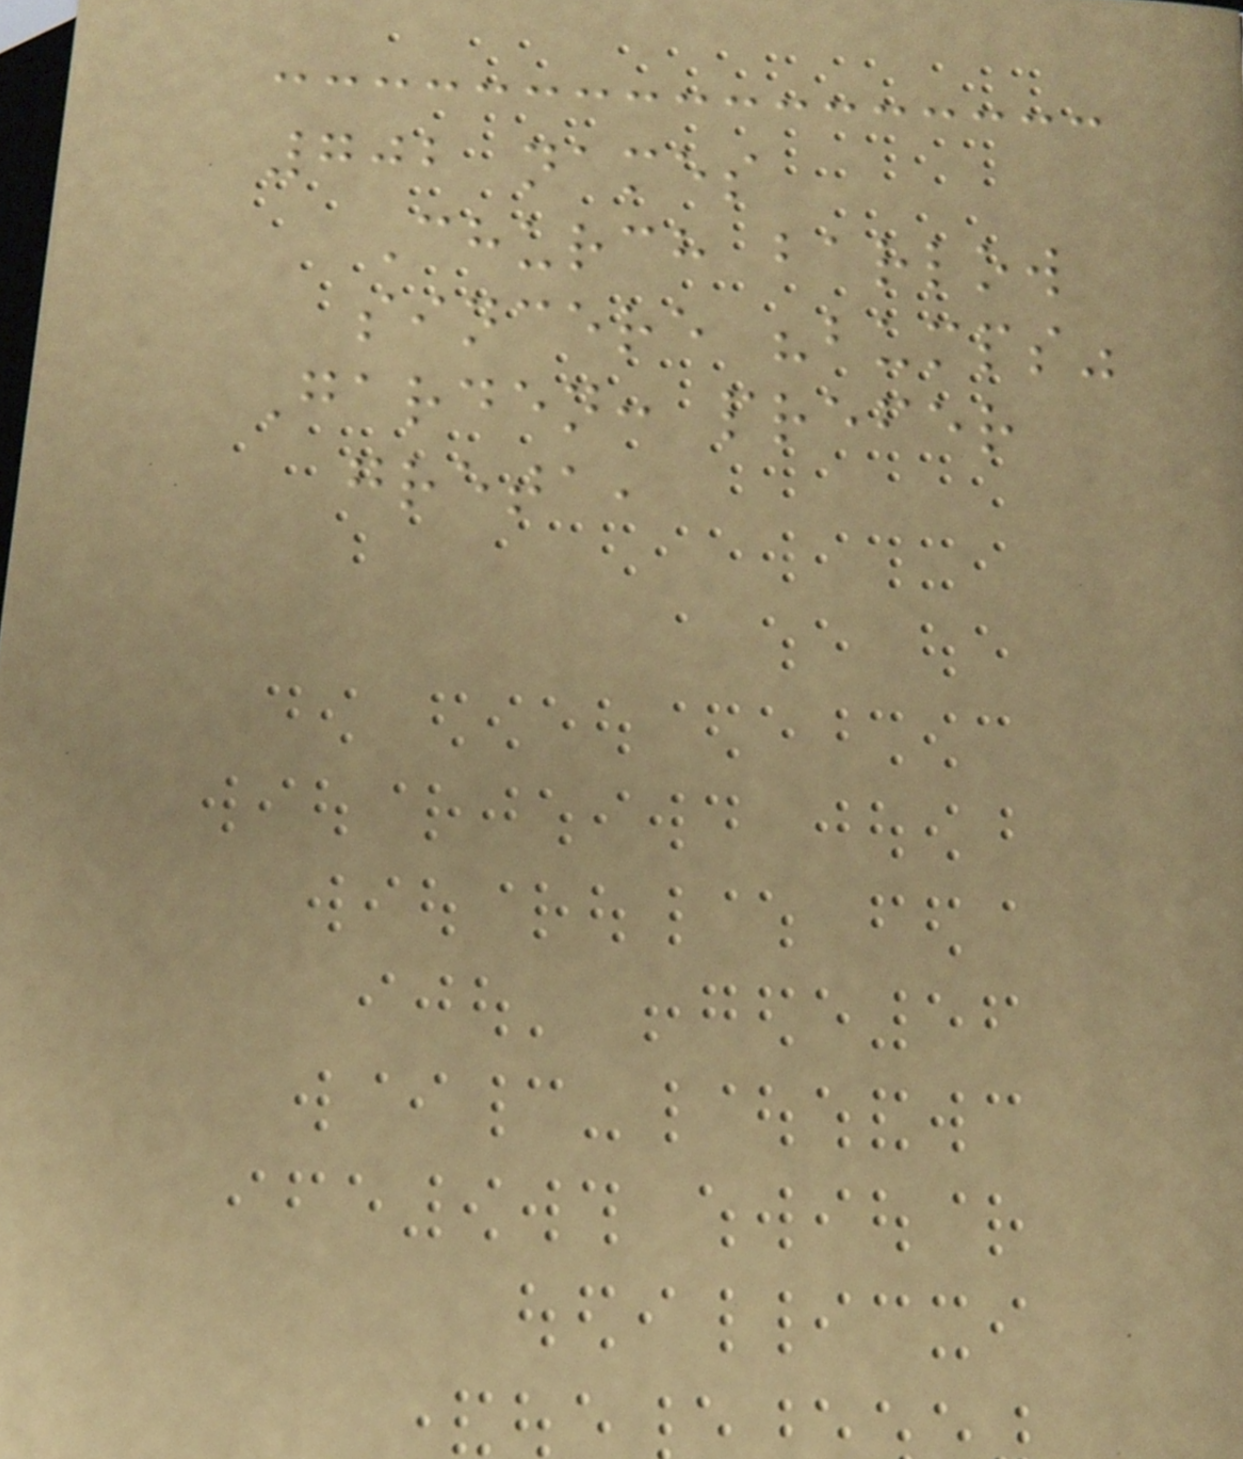702 names
Church barlow
sincere "bumps"
Garden: prefer
greta,
